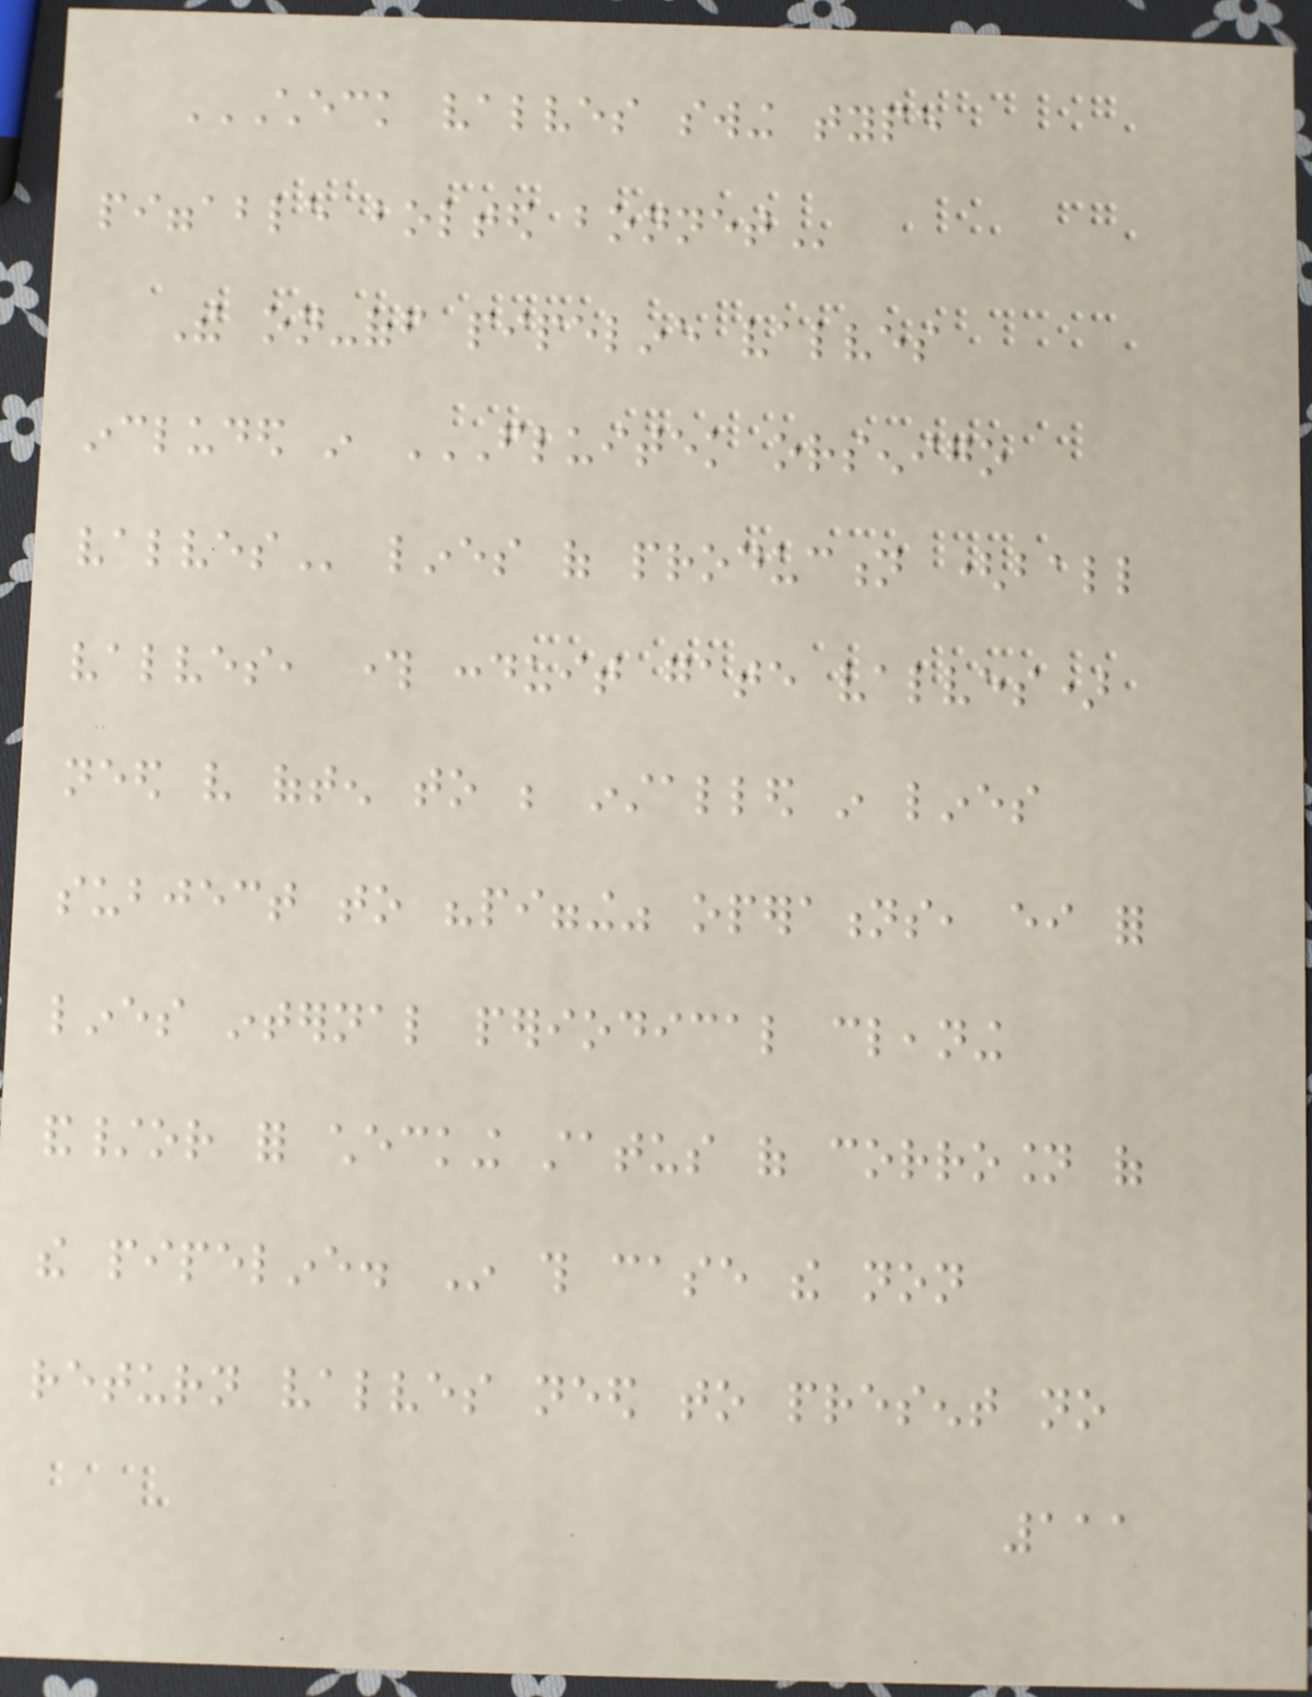CHECK VALVES SWING TYPE
PIGGABLE BOLTED BONNET
The on-off pipeline valves
included in FLUITEK ORSENIGO
VALVES lines of production (ball
valves, through conduit gate valves)
need very often to be installed in lines
subject to "pigging" operations, either for
lines internal periodical cleaning
and/or for checking status of corrosion of
the pipeline. In this case the non
return valves need to present no
111
